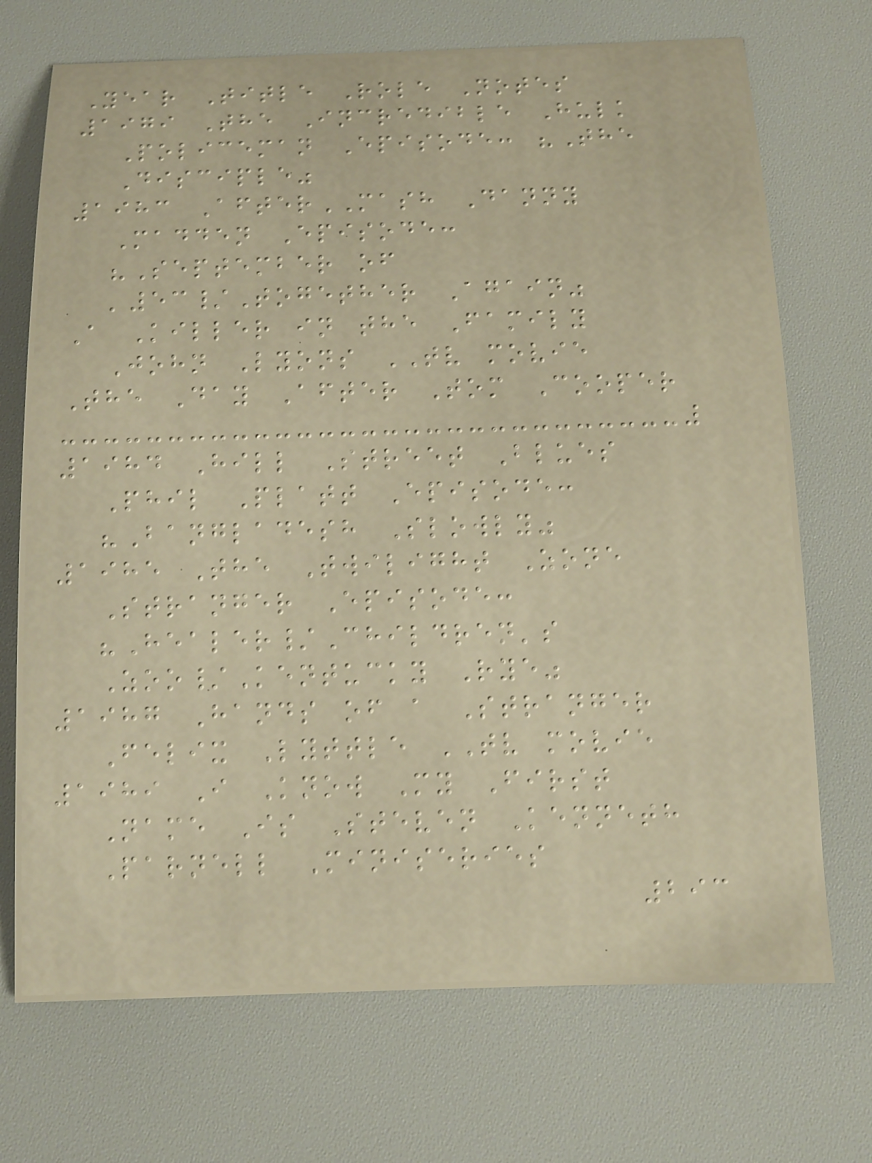Year Title Role Notes
1979 The Incredible Hulk
Policeman Episode: "The
Disciple"
1983 AfterMASH Danny
Madden Episode:
"September of
'53/Together Again"
A Killer in the Family
John Lyons TV movie
The Day After Tom Cooper
1984 Hill Street Blues
Phil Platt Episode:
"Bangladesh Slowly"
1985 The Twilight Zone
Stranger Episode:
"Healer/Children's
Zoo/Kentucky Rye"
1987 Hands of a Stranger
Felix Lyttle TV movie
1989 I Know My First
Name Is Steven Kenneth
Parnell Miniseries
293
